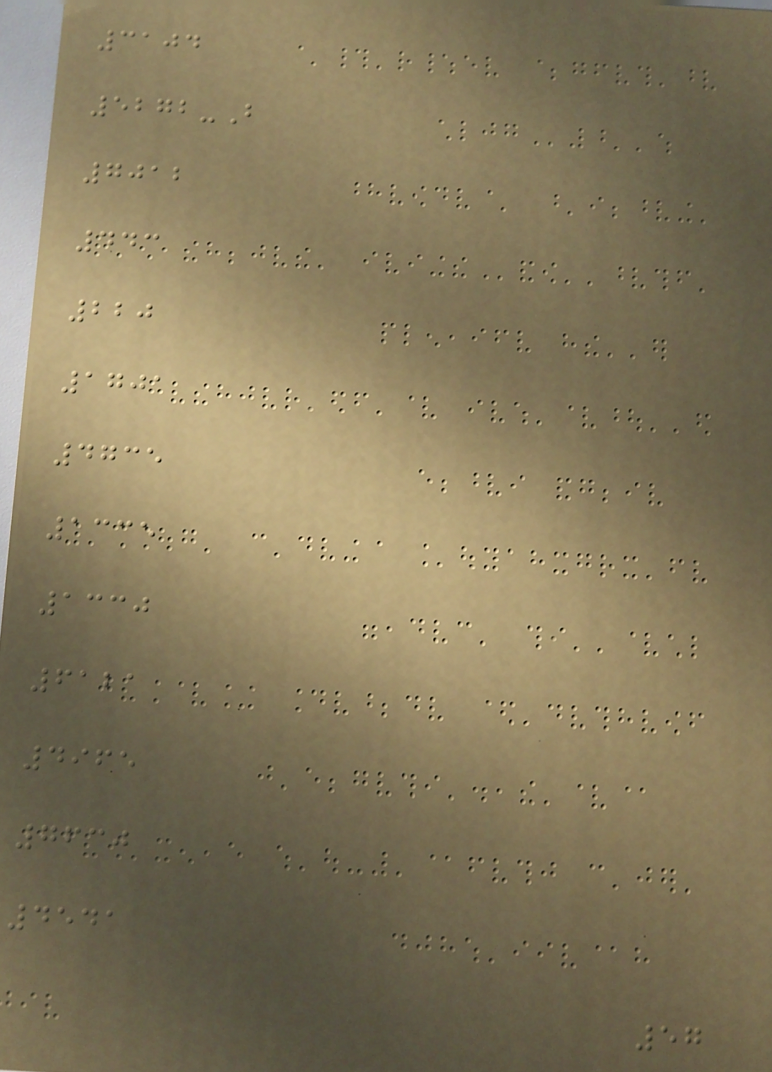3104
5272-B
7012
443
220
1701
4735
1335
1330
6121
4965
7630
4541
57
